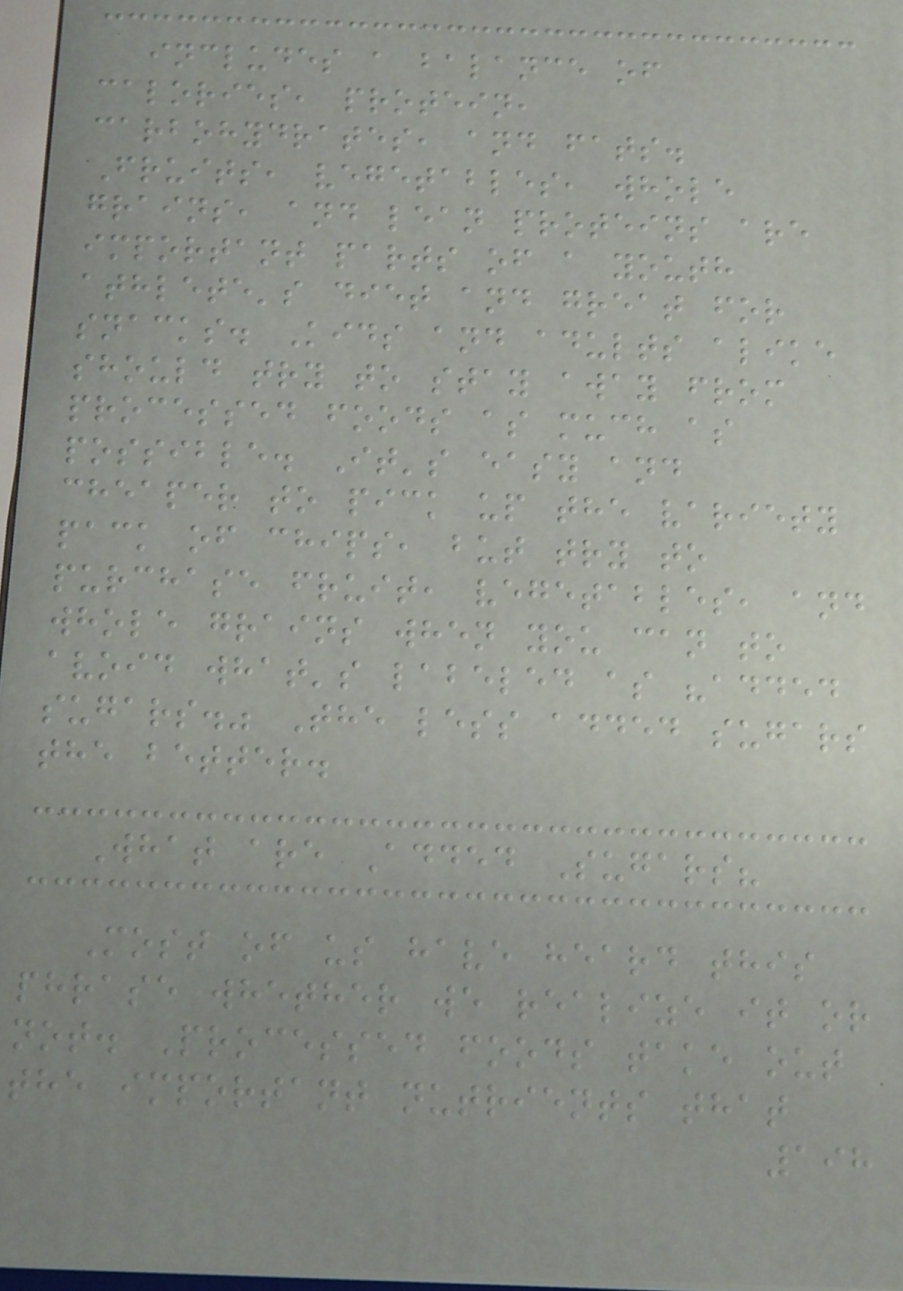includes a balance of
calories, protein,
carbohydrates, and fats.
Fruits, vegetables, whole
grains, and lean proteins are
important parts of a youth
athlete's diet and great for
snacks. Kids and adults alike
should try to stay away from
processed foods as much as
possible. It's easy and
cheaper to pick up the variety
pack of chips, but try to
purchase fruit, vegetables, and
whole grains when you can to
avoid what's labeled as "added
sugars." The less added sugars
the better.
What are Added Sugars?
Most of us have heard this
phrase whether we realize it or
not. Processed foods take out
the important nutrients that
198
